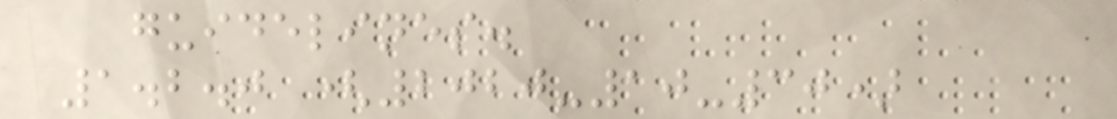guidelines.
1.2.0 (2020-10-30)
